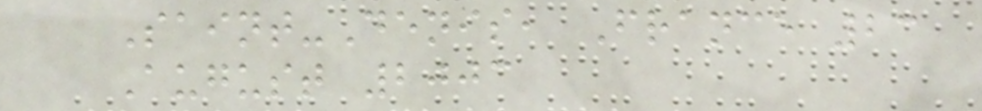Saint-Denis, France 23
August 2003
